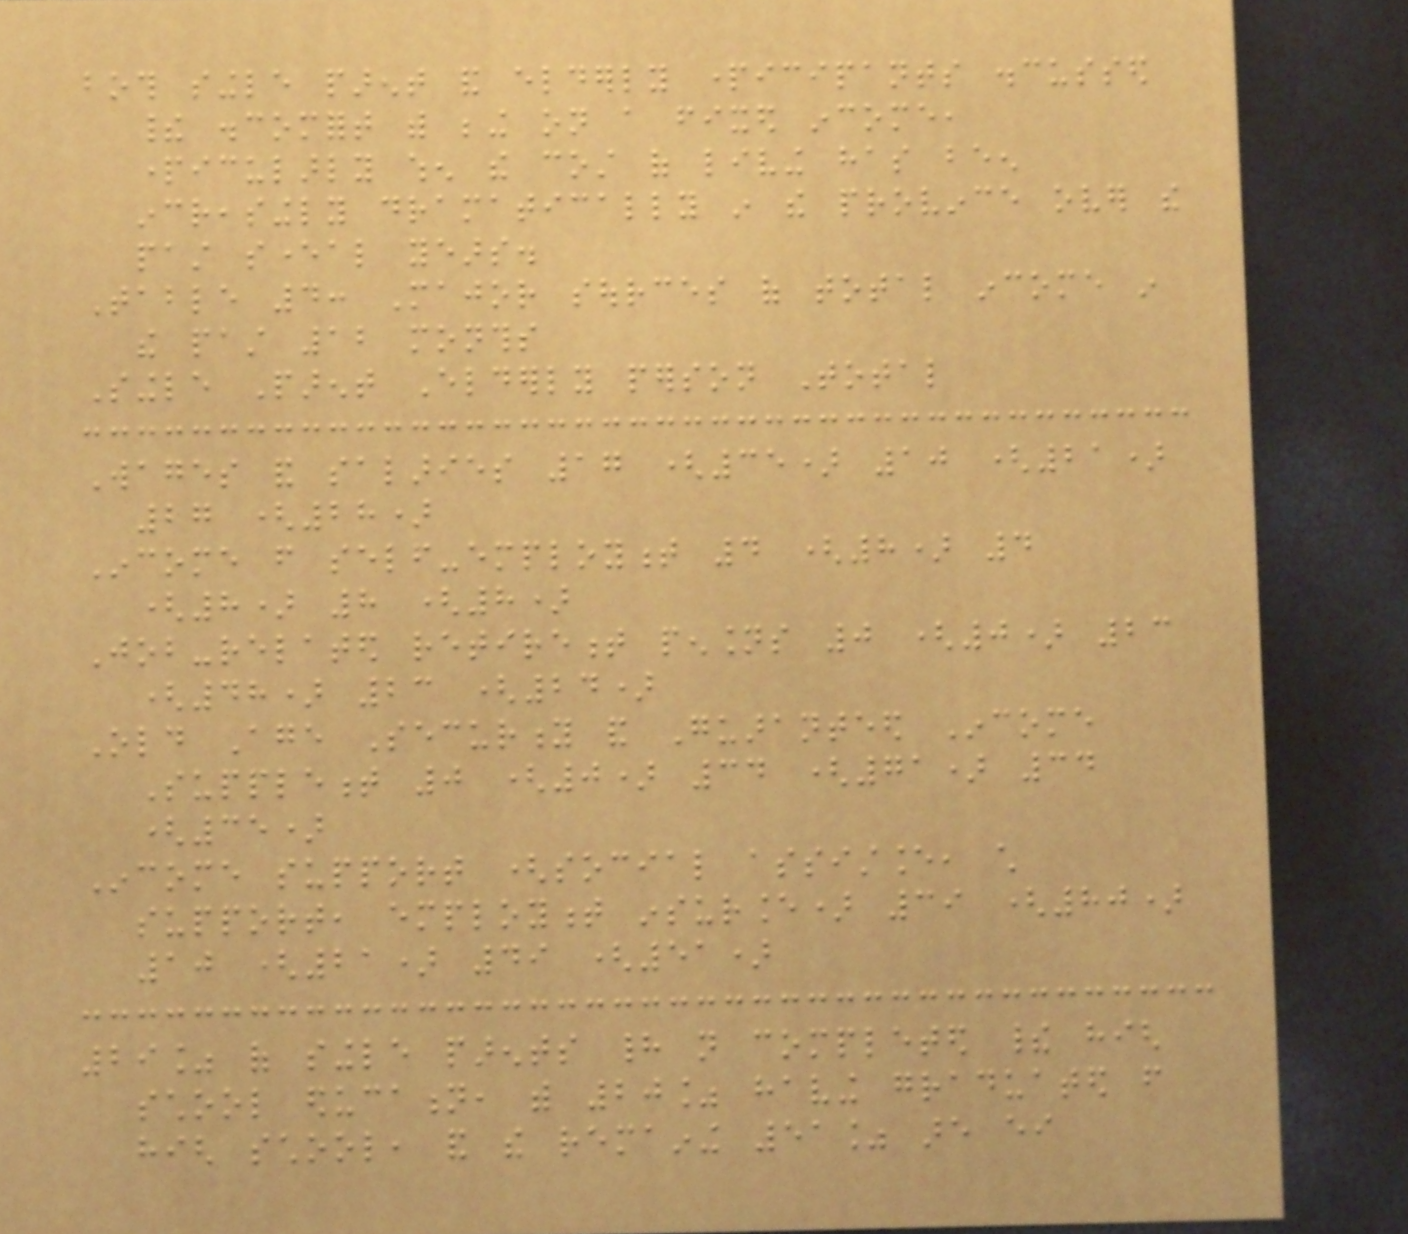both single parent and elderly participants discussed
their discomfort with being on a fixed income,
particularly when the cost of living has been
increasingly dramatically in the province over the
past several years.
Table 4: Major sources of total income in
the past 12 months
Single Parent Elderly person Total
Wages and salaries 17 (35) 10 (21)
27 (28)
Income from self-employment 4 (8) 4
(8) 8 (8)
Job-related retirement pensions 0 (0) 23
(48) 23 (24)
Old Age Security and Guaranteed Income
Supplement 0 (0) 34 (71) 34
(35)
Income support (social assistance, child
support, employment insurance) 39 (80)
10 (21) 49 (51)
29% of single parents had not completed their high
school education, with 20% having graduated from
high school, and the remaining 51% are either
